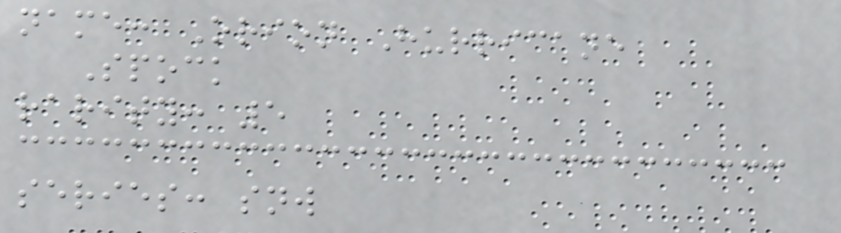name: Orion Hurricane
Spock
rarity: 5
series: snw
